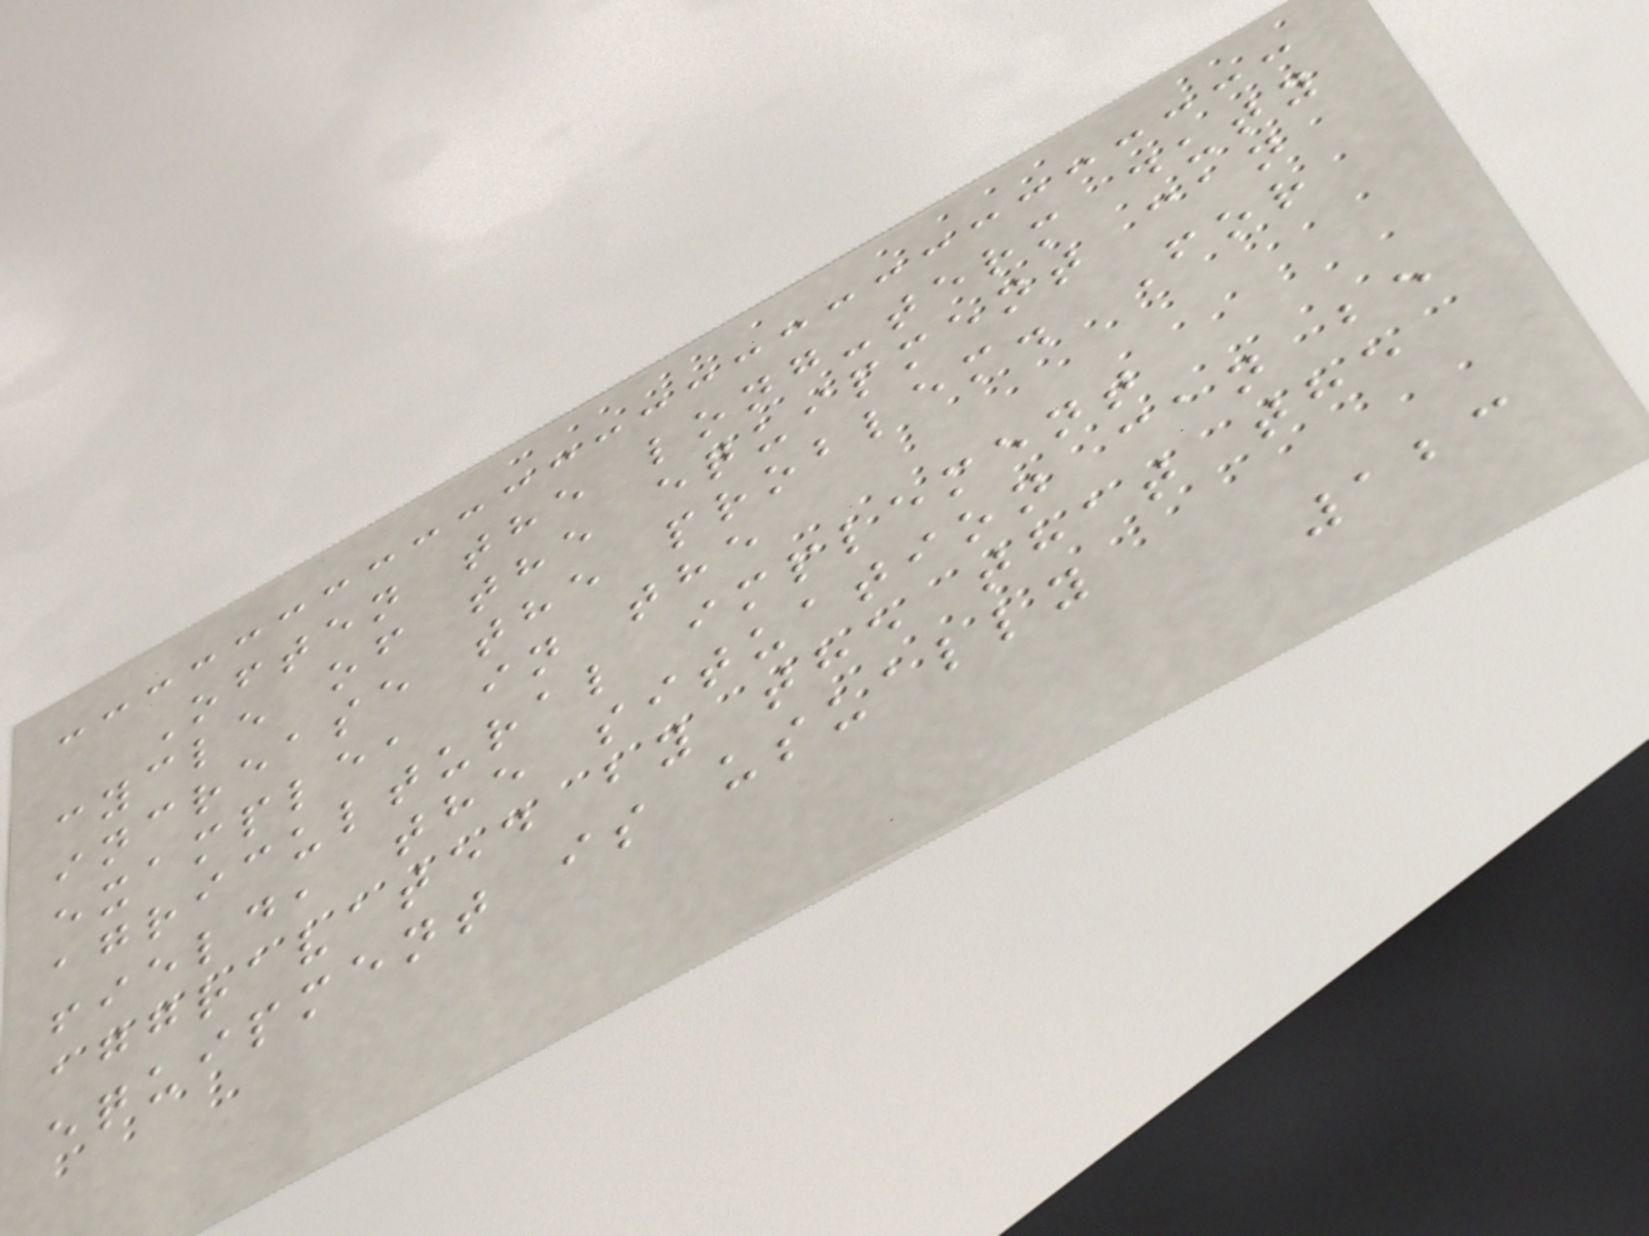Often the long-term duty
cycle of the equipment can
increase the problem. For
example, in the
agricultural implement
field, the situation can be
aggravated by the that the
equipment is usually
123
